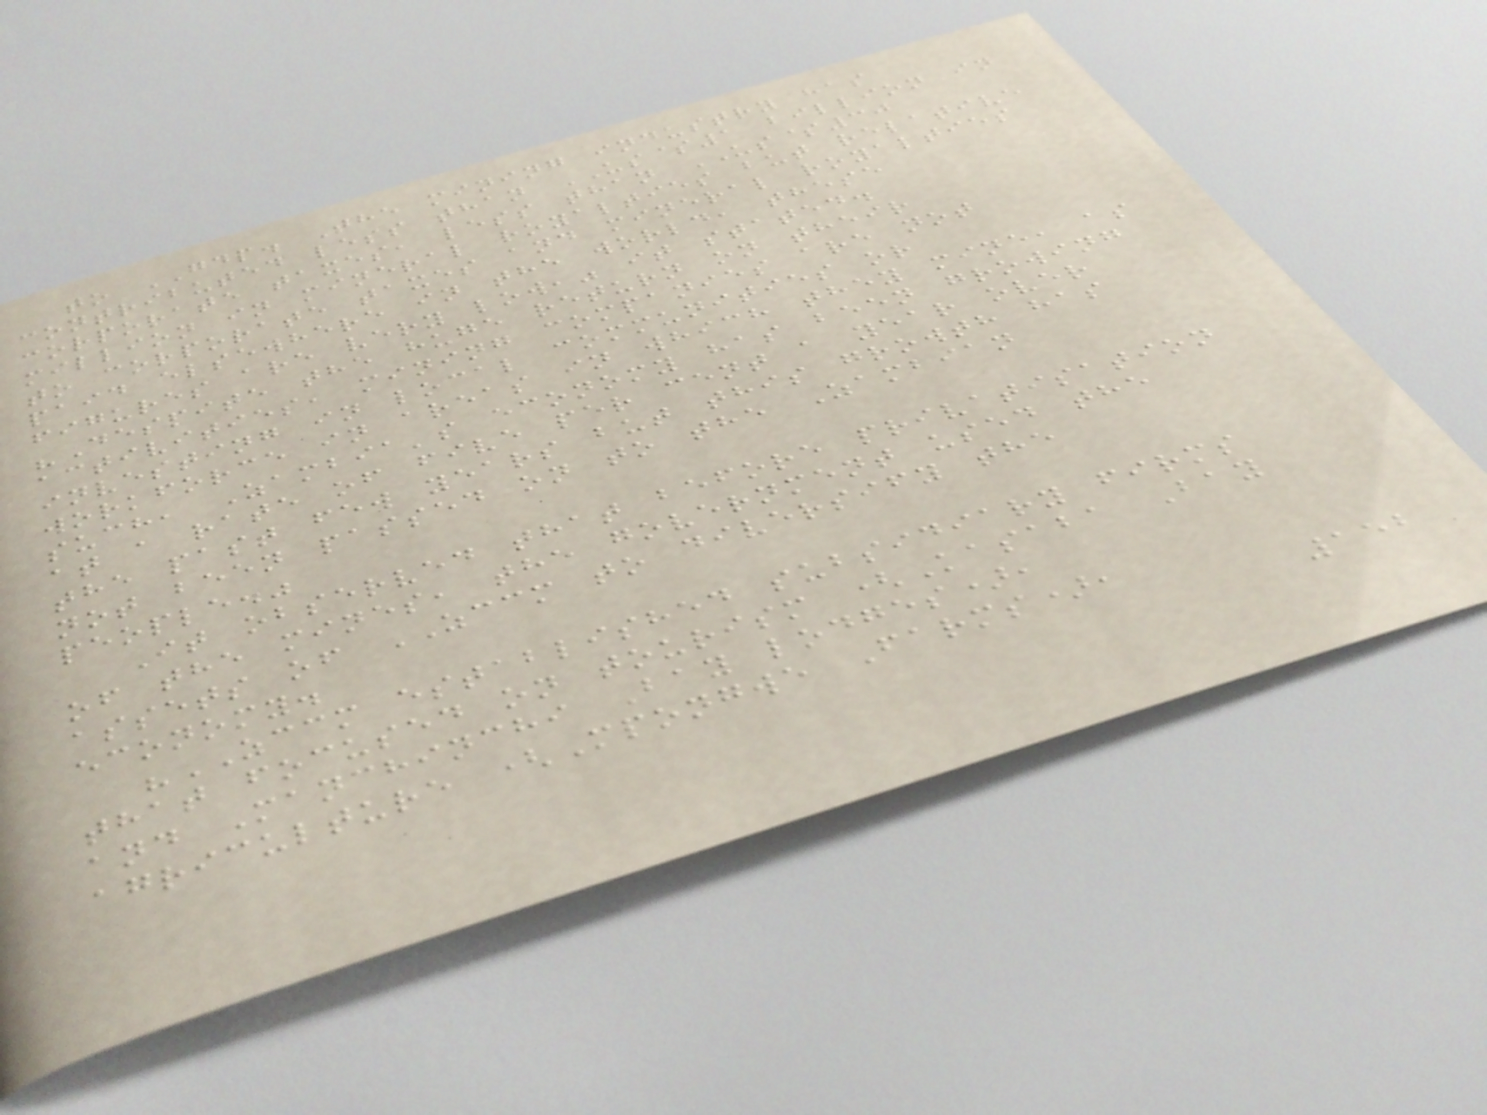to GDP. The mining industry has
contributed less than US$1 billion in
corporate taxes, less than US$30
million in mineral royalties but relative
to corporate taxes and mineral royalties
paid elsewhere in the world, these
figures are very low," it stated.
"Despite the huge return on their
activities, mining companies are not
investing in local communities or
workforce in areas in which they mine, as
such, Zambia's economy has been growing
at a rate of five per cent a year over
the past few years but this growth has
not been passed on to the Zambian
people."
It observed that before privatisation
of the mines, the government used the
assets of ZCCM to diversify the
economy.
"ZCCM established subsidiary firms
that focused on tourism (Kasaba Bay
and Manchinchi Bay lodges),
agriculture (Mpongwe Farms),
152
